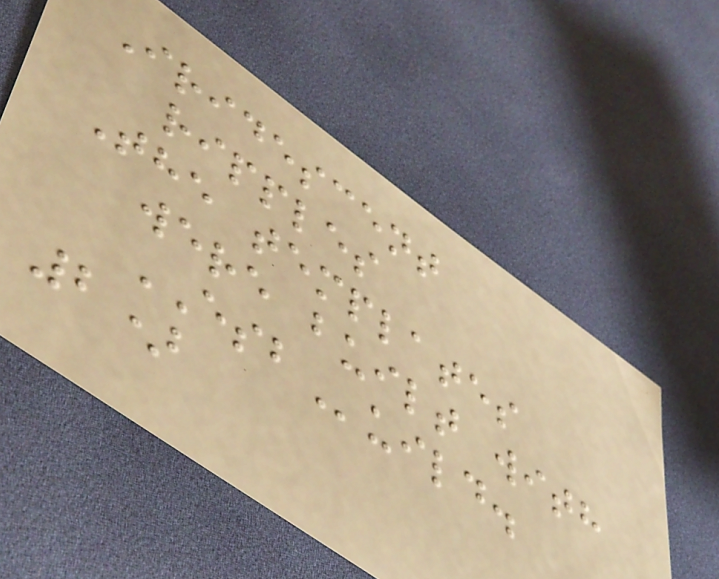Iridescent
ripples
The templates
were built with
ESBuild.
2)
